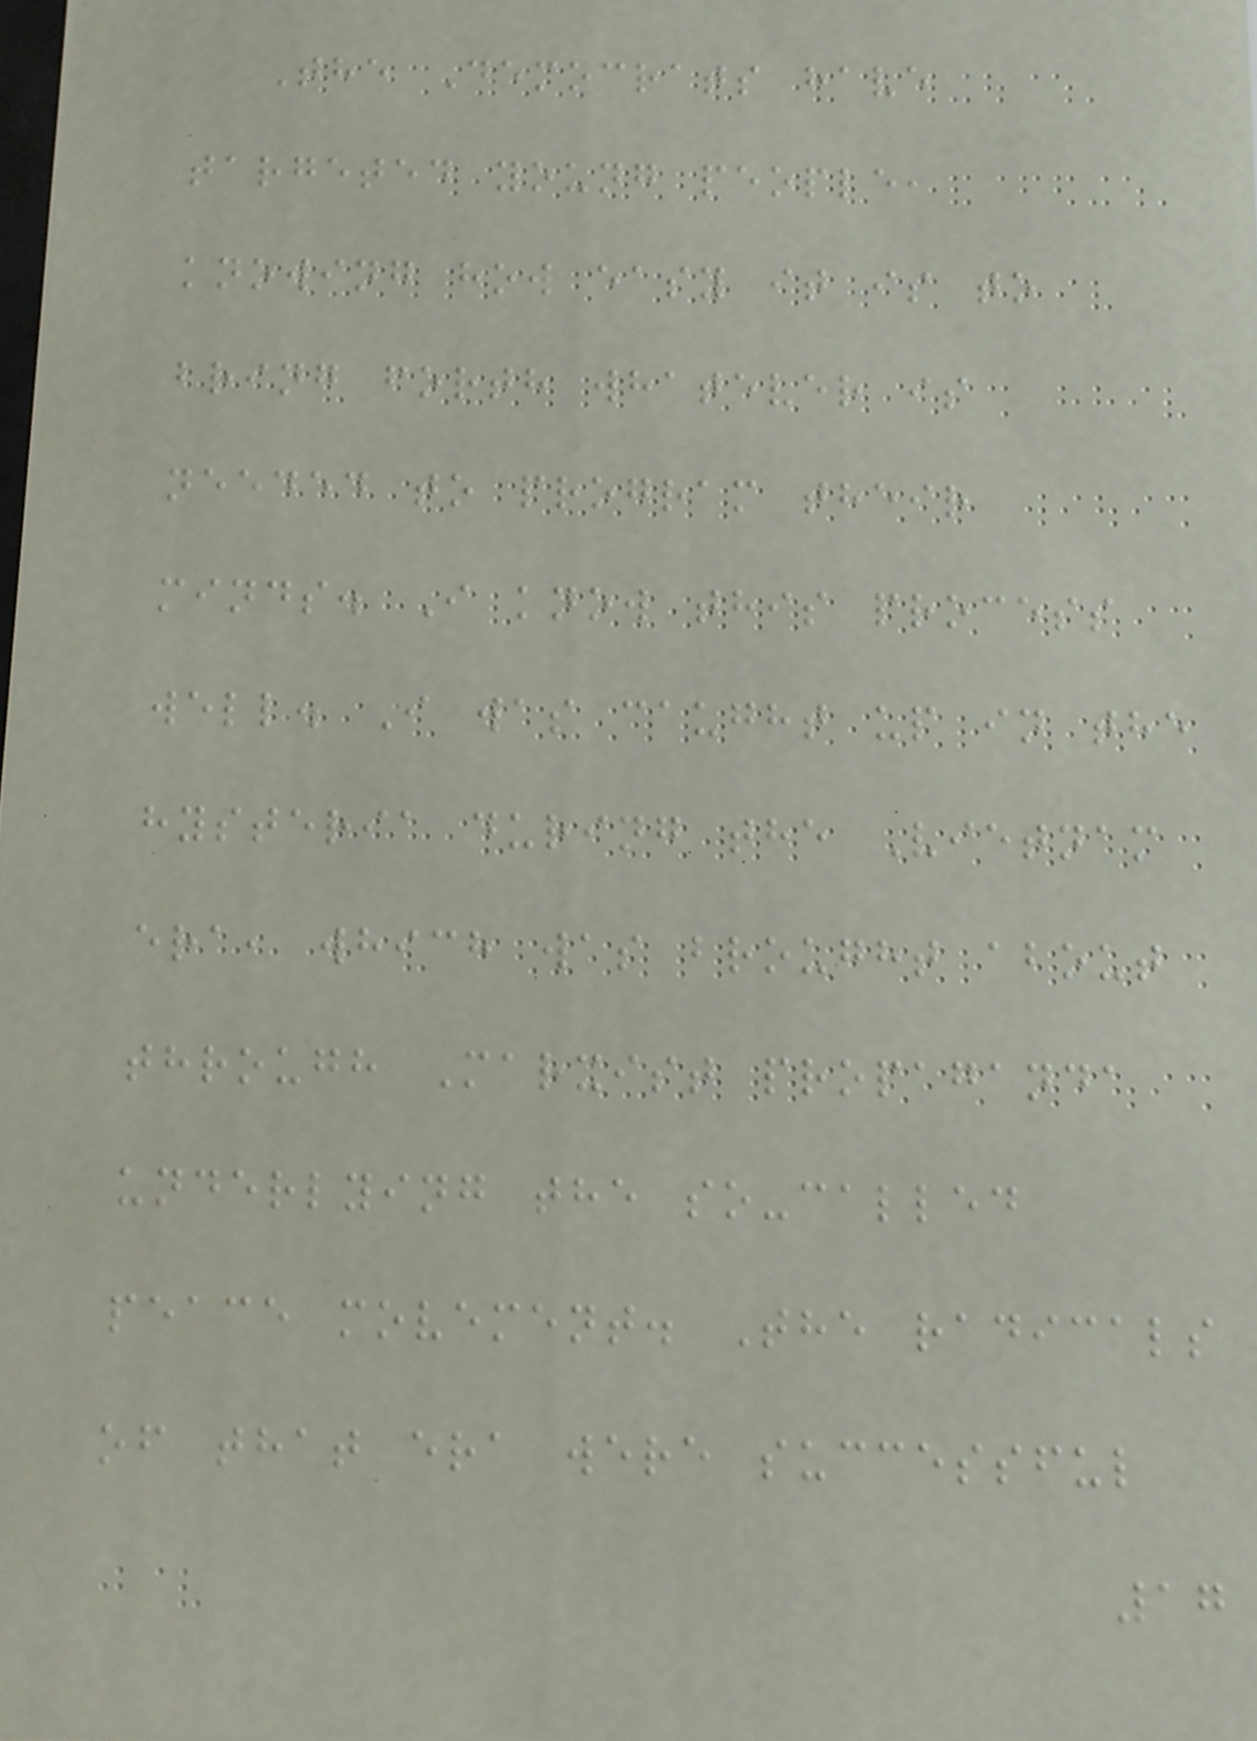The Democrats have
targeted young people,
knowing how easy it is to
bring forth whatever is
needed to program their
minds. I know this process
well. I was caught up in the
hysteria during the Vietnam
era, which was brought about
through Marxist propaganda
underlying the so-called
peace movement. The radicals
of that era were successful
17
